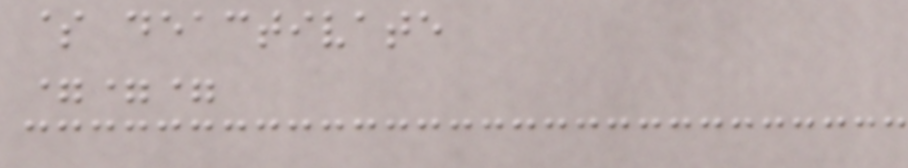$ deactivate
===
